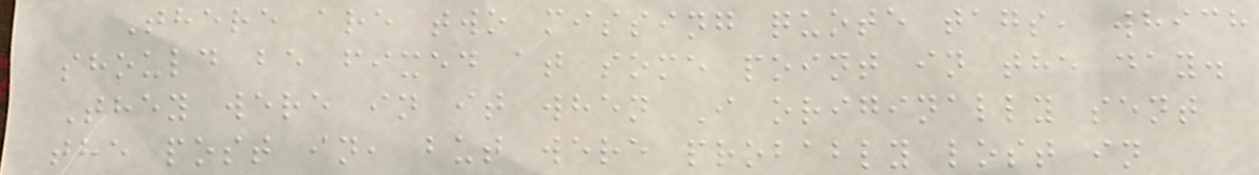There are two missing quote tags, which
should be fixed at some point in the day.
They were in it when I originally sent
the post in, but were probably lost in
